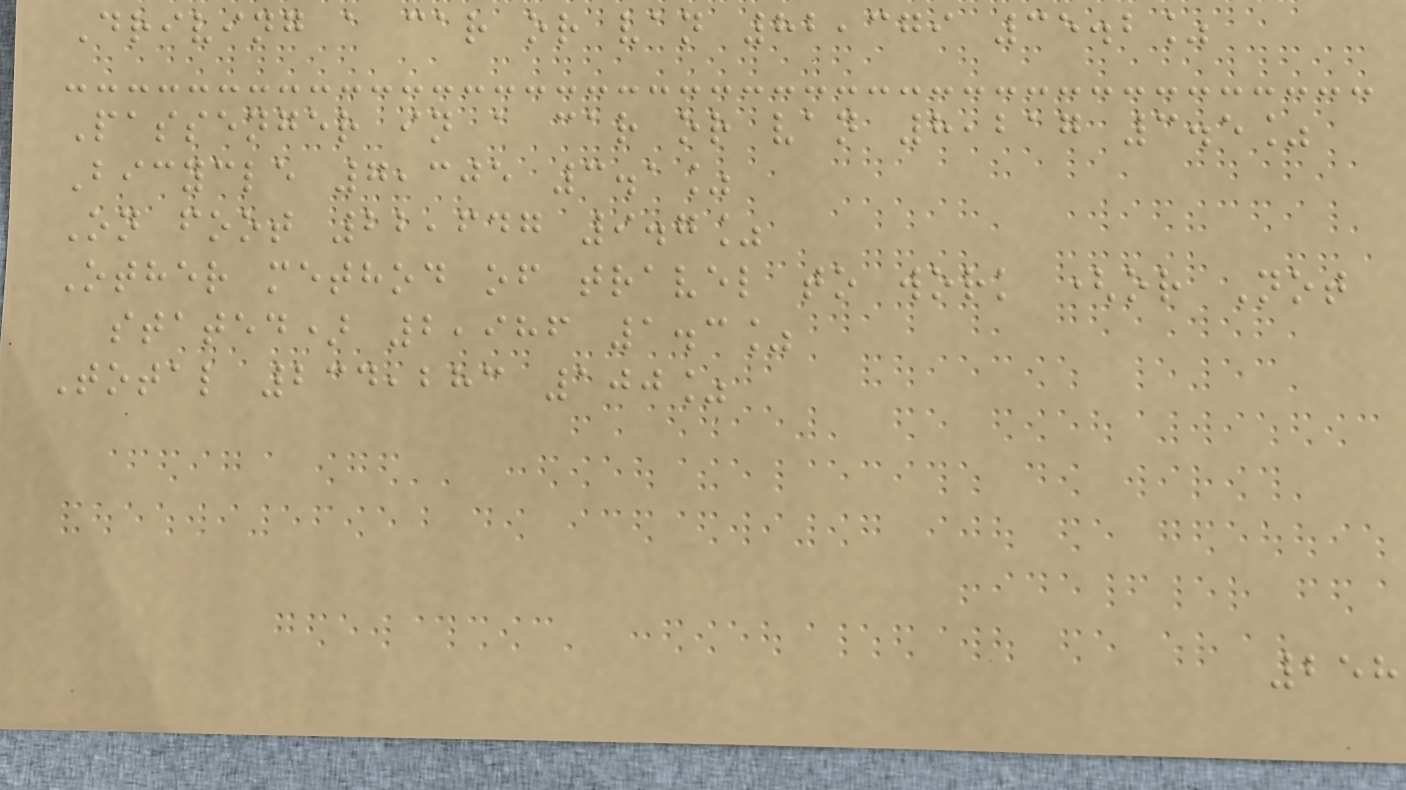Driving a car or van 82,379 35.2%
Passenger in a car or van 8,217 3.5%
Bicycle 7,305 3.1%
On foot 22,647 9.7%
Other method of travel to work (or Not
stated) 2,986 1.3%
Total 234,283 100%
258
